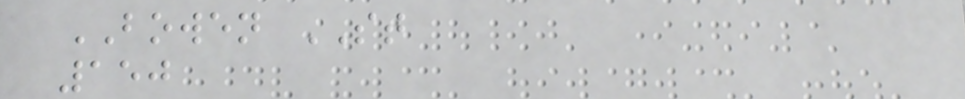BOWEN ST
150
